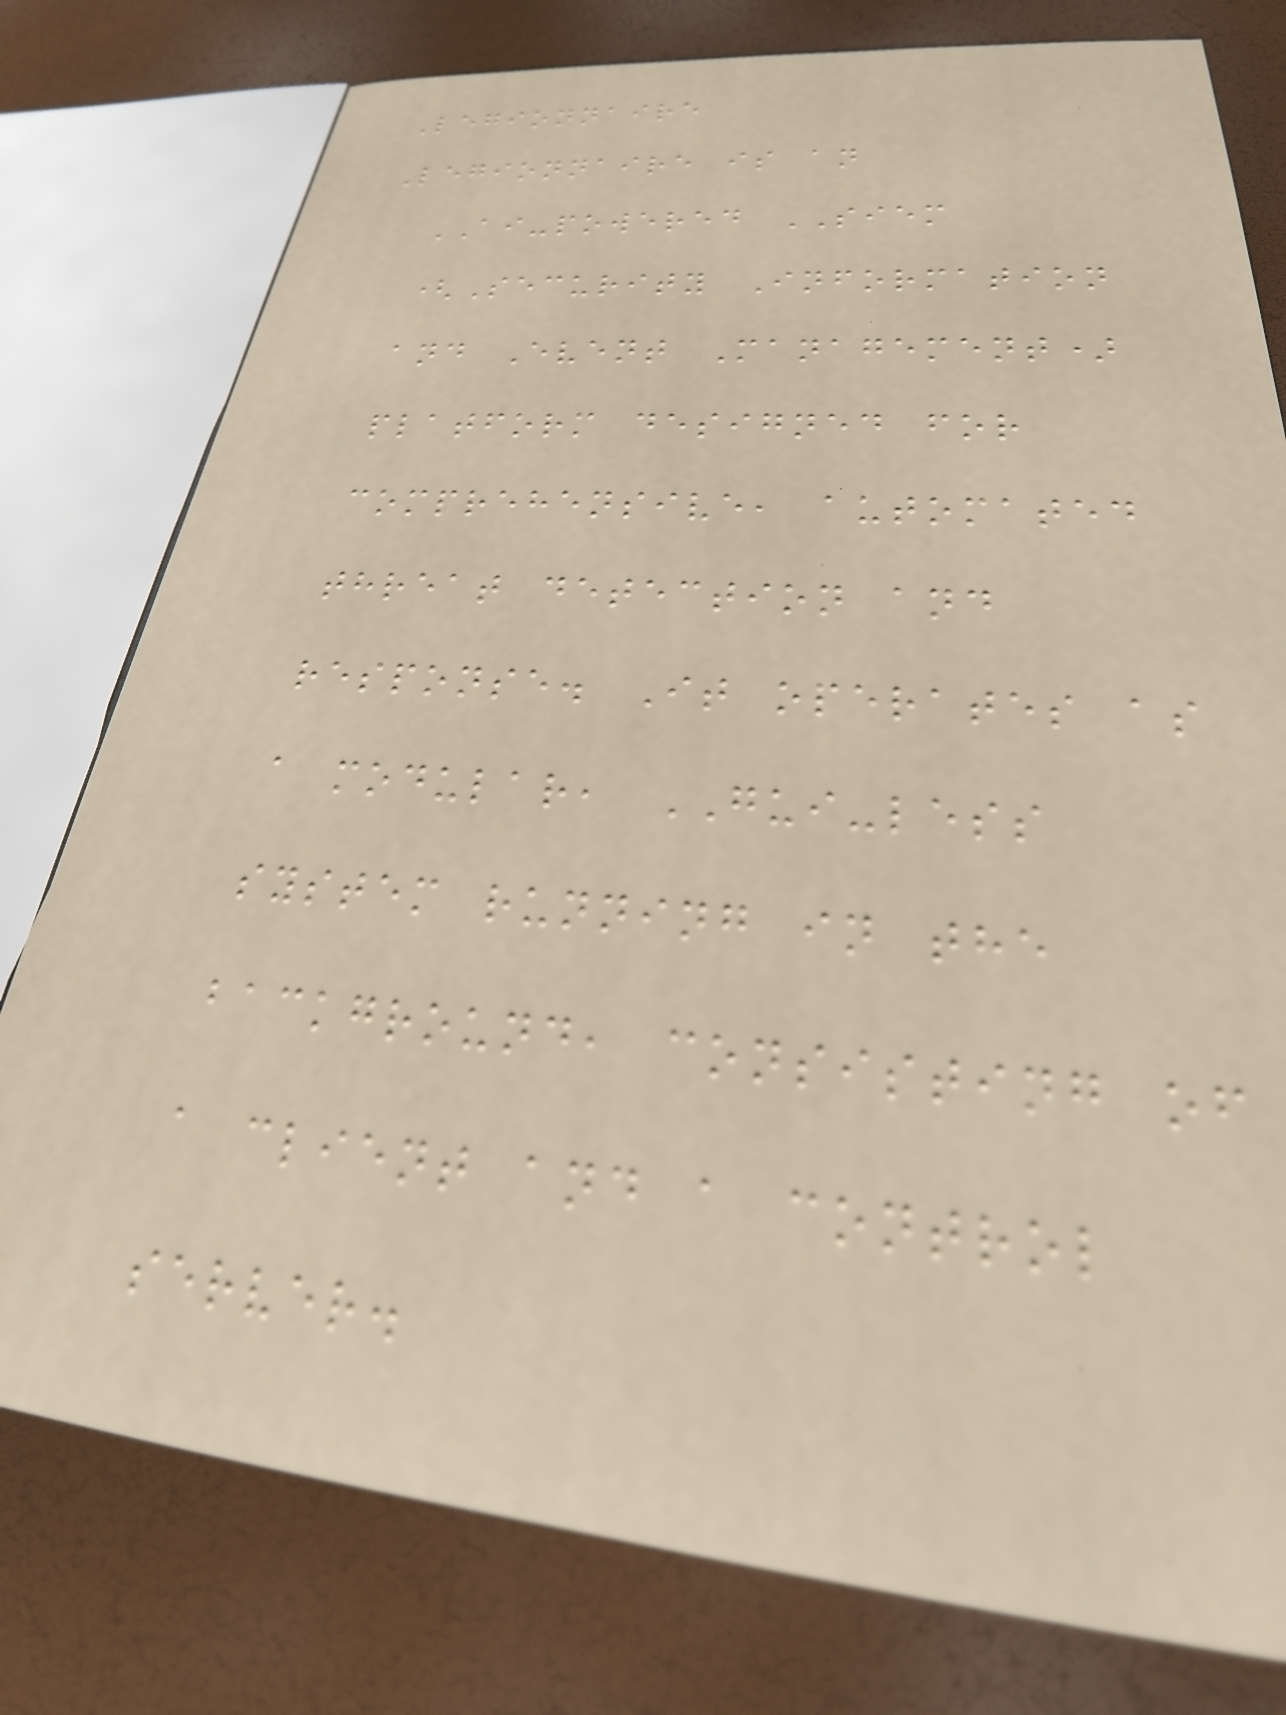Legionnaire
Legionnaire is an
AI-powered SIEM
(Security Information
and Event Management)
platform designed for
comprehensive, automated
threat detection and
response. It operates as
a modular, GUI-less
system running in the
background, consisting of
a client and a control
server.
